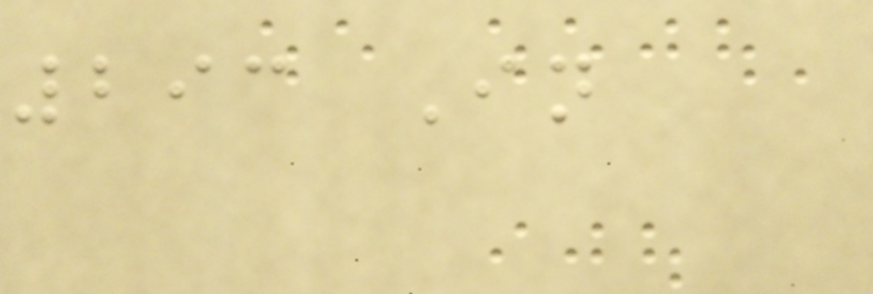293 In
